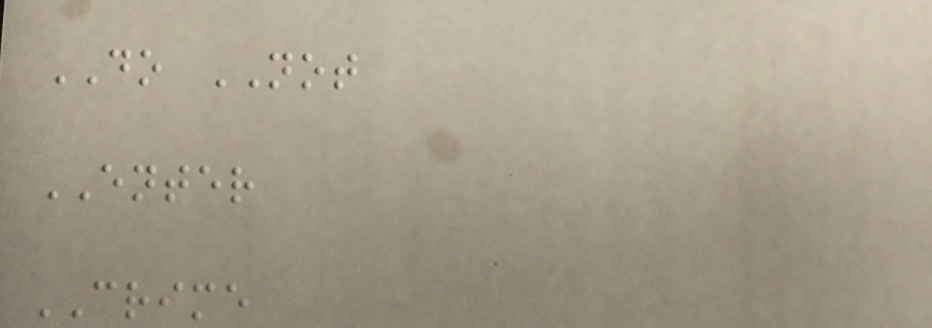DO NOT
ENTER
CRIME
